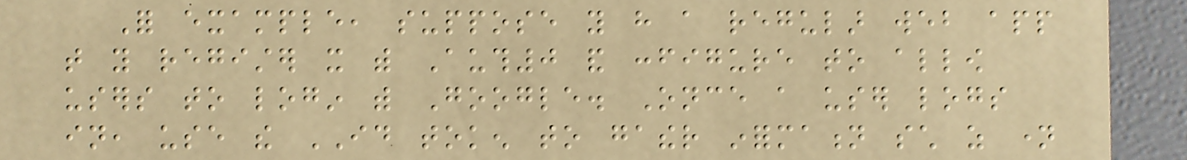For example, suppose you have a regular web app
that you register it with Auth0 and configure to allow
users to login with Google. Once a user logs
in, use the ID token to gather information such as name
